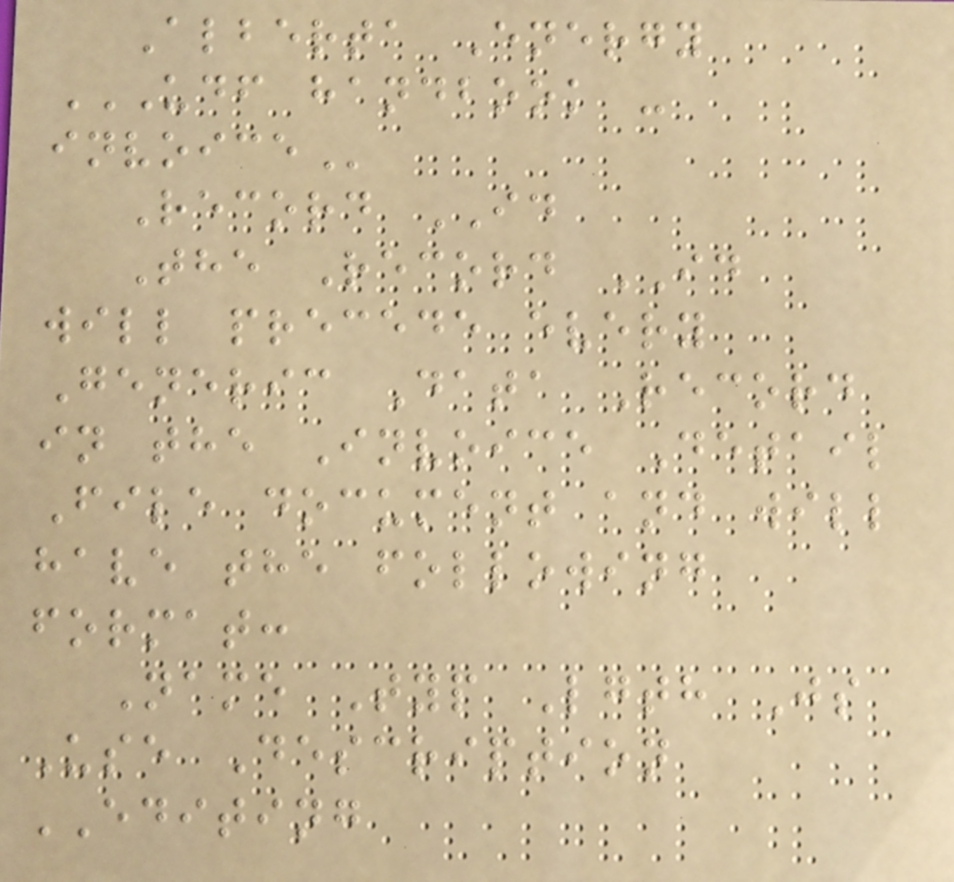Alberta Energy
UDF HANDBOOK -
INVOICE
Record ID
The Record ID
will precede every
Generic Data Record
in the Invoice Detail
File document and will
have the following
format:
Name Typ Lgth Js
Use Description
EDITING
